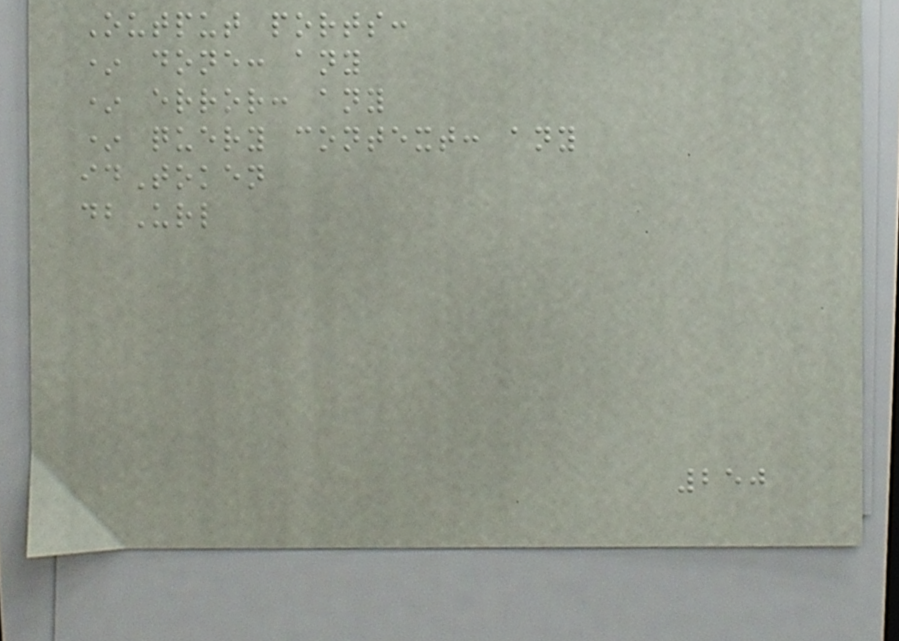Output ports:
* done: any
* error: any
* query context: any
idToken
dbUrl
250
